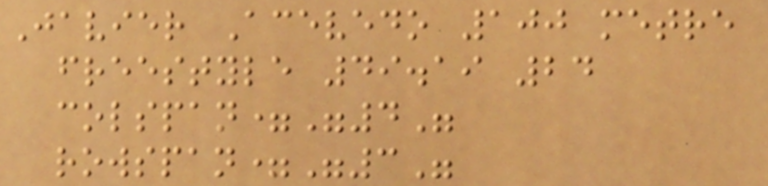Javier Acevedo 100 metre
freestyle 49.19 24
colspan="4"
rowspan="3"
